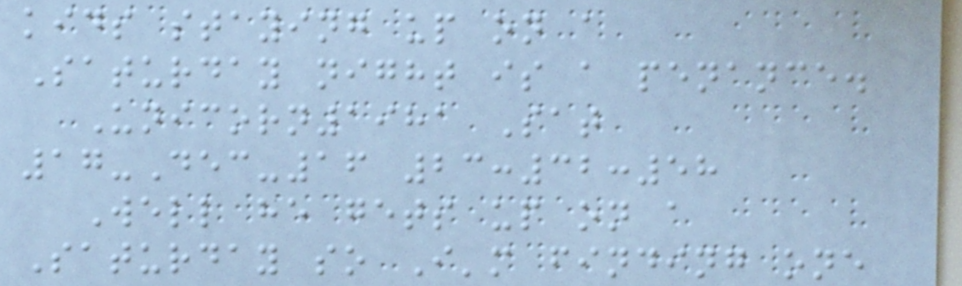kids staying up on a
Saturday night is a penance.
Unicorn1981 Sat
17-Dec-16 23:32:58
Well he gets up on a
Saturday so I'm finding one
